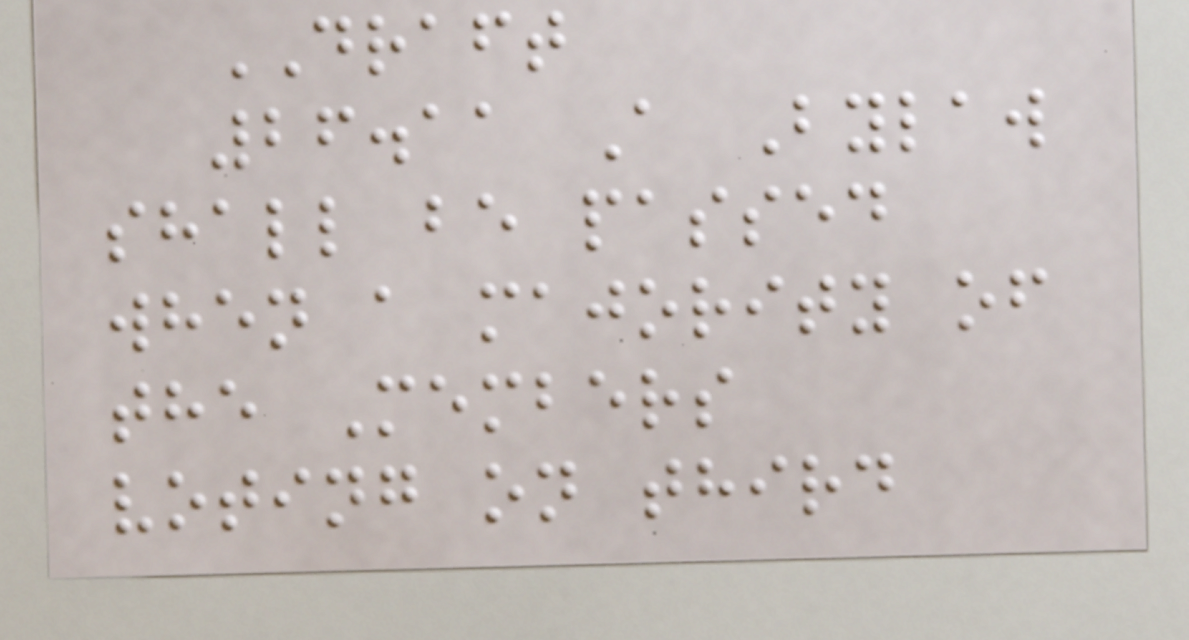DRAFT
26.11 A Bylaw
shall be passed
when a majority of
the Members
voting on third
